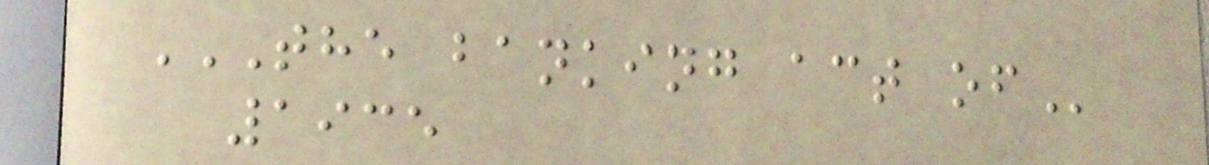THE BANKING ACT OF
1935
